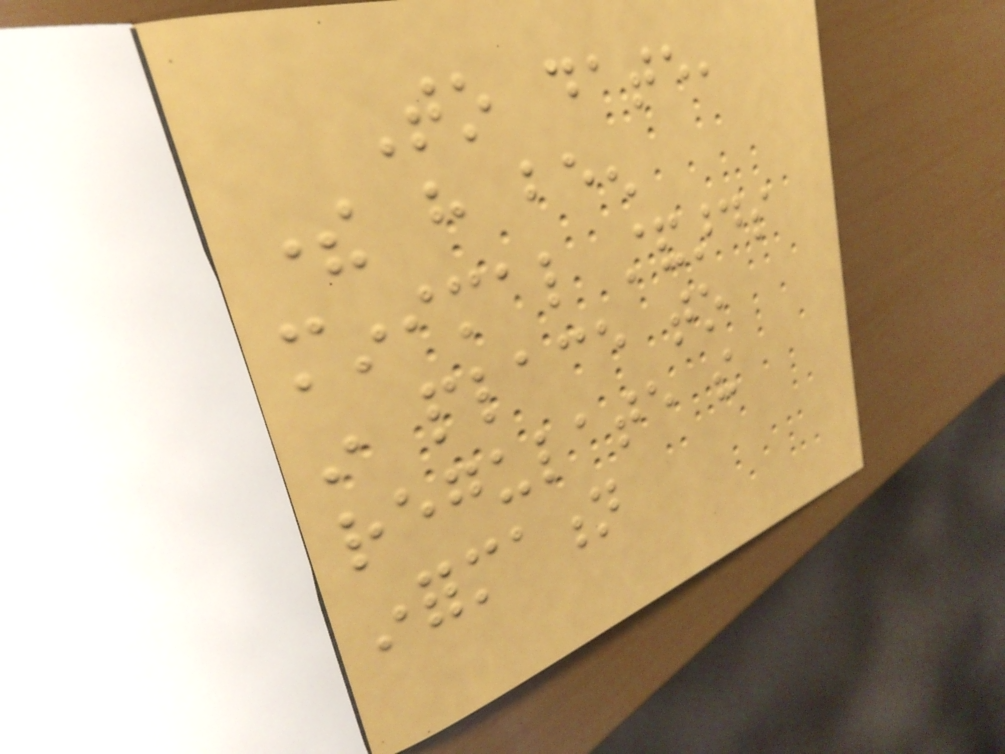To date,
there have been
minimal standards
in place to
regulate the
information
